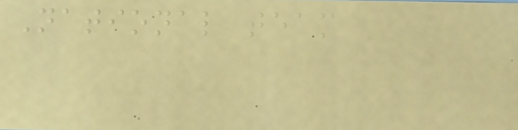National team
